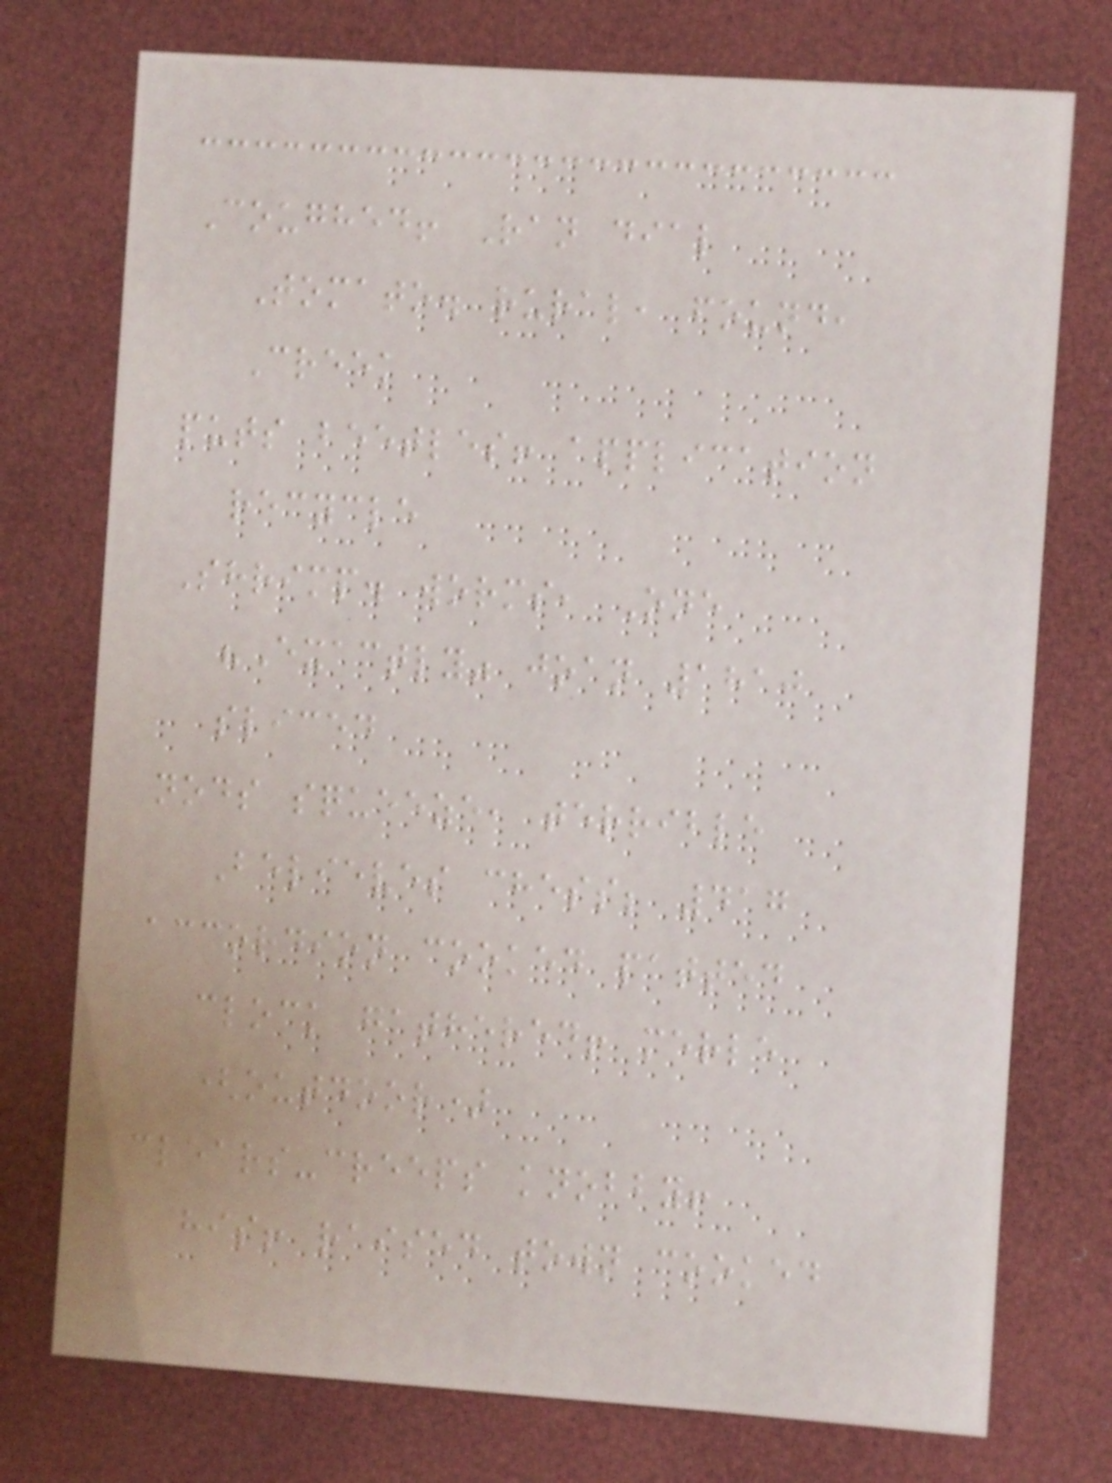Coughed! Ran dial
Tomato. rural, found,
Creek
puts beetles! application
recycle
Shrimp. worms, One
"Exactly" joan 1810
sliced
nods squeeze, terrible
Believes chess; 417
accordion cooked patted
clock gathered! merle
(outdoor)
clears-creeps knobby!
his! raised town cooked
